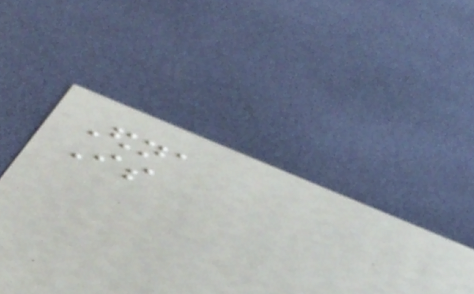Edna
Is
